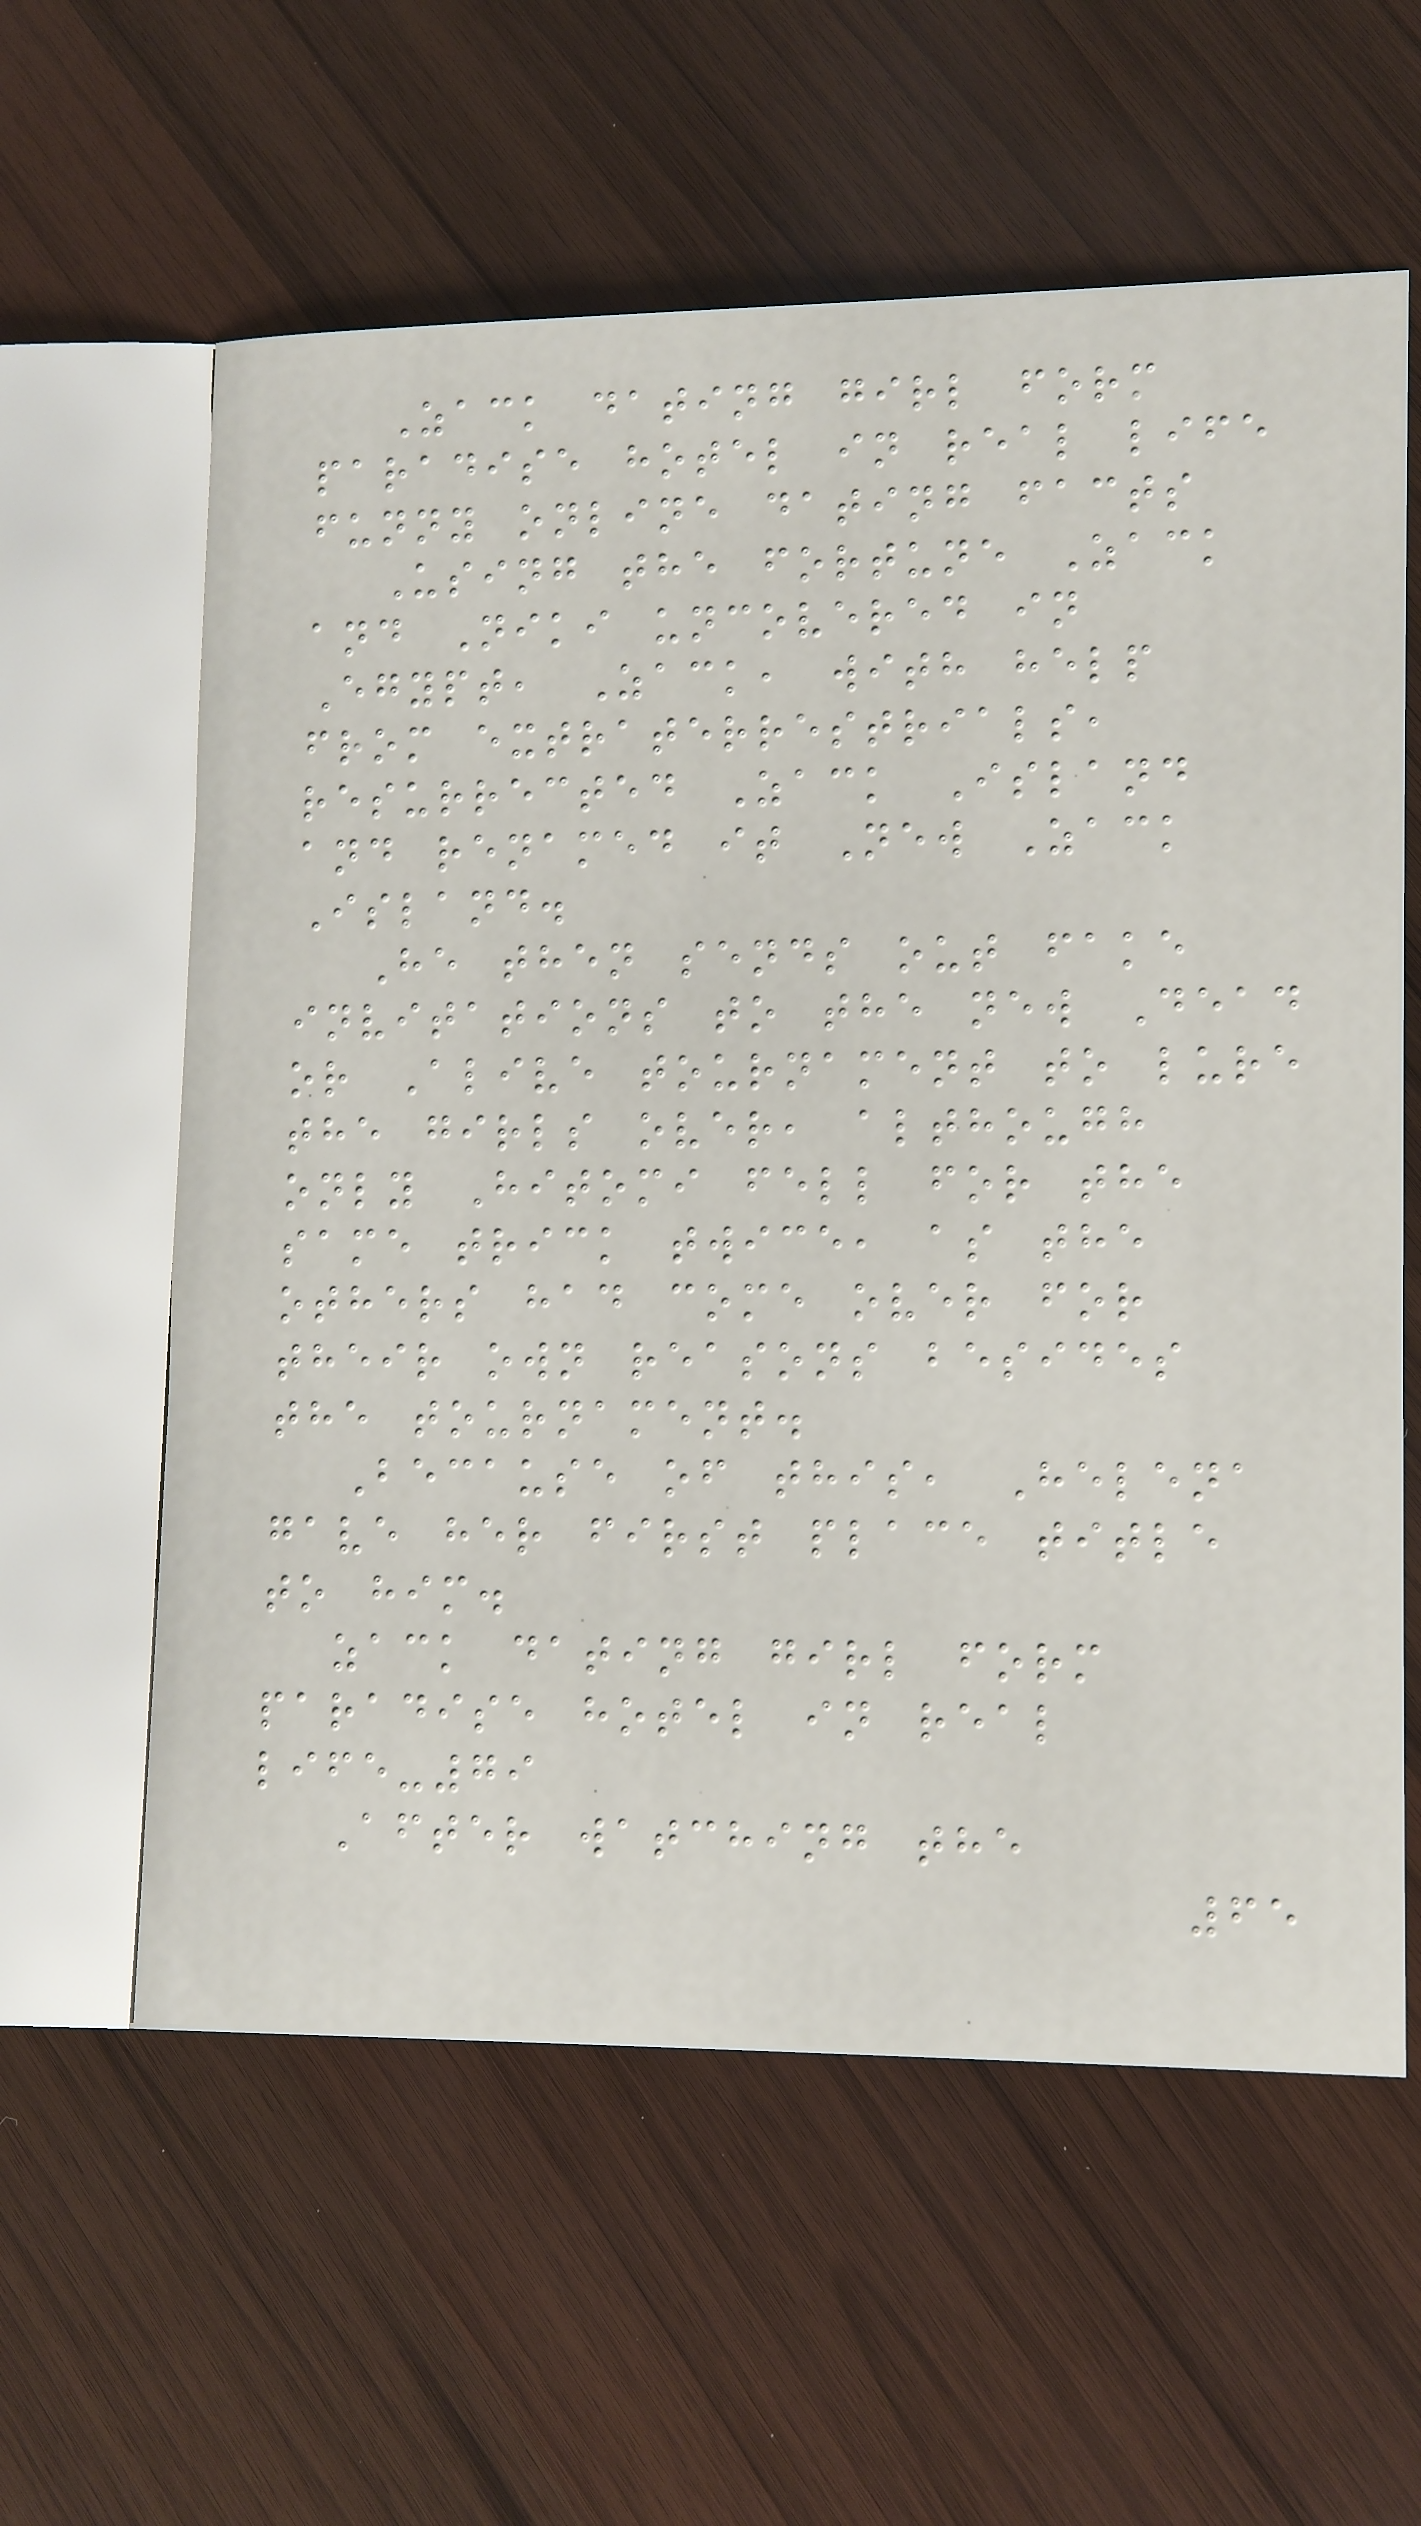Zack dating girl form
paradise hotel in real life
funny online dating facts
Using the fortune Zack
and Niki uncovered in
Egypt, Zack, with help
from extraterrestrials,
resurrected Zack Island
and renamed it New Zack
Island.
He then sends out fake
invitations to the new Dead
or Alive tournament to lure
the girls over, although
only Hitomi fell for the
same trick twice, as the
others had come over for
their own reasons besides
the tournament.
Because of this, Helena
gave her first place title
to him.
zack dating girl form
paradise hotel in real
life-79
After watching the
65
